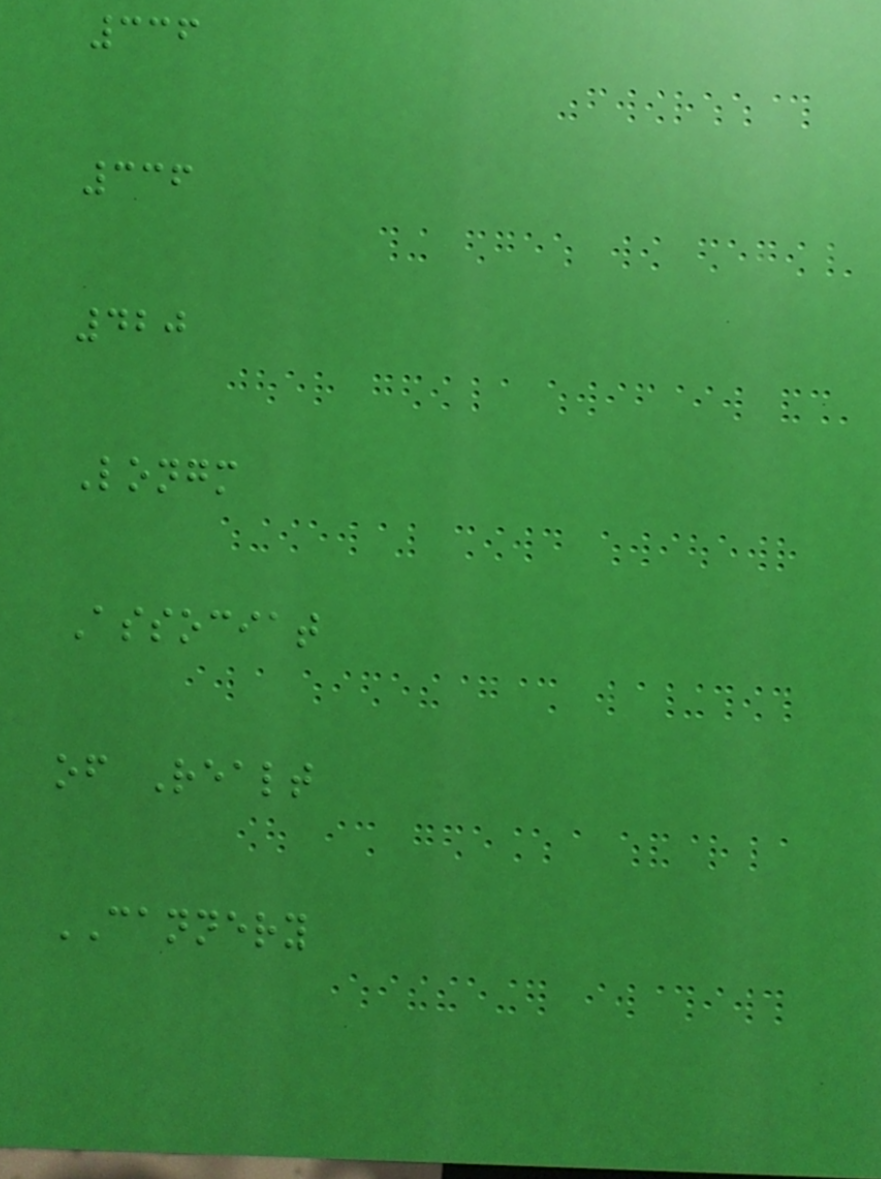336
336
420
Longm
Associat
of Realt
CANNERY
